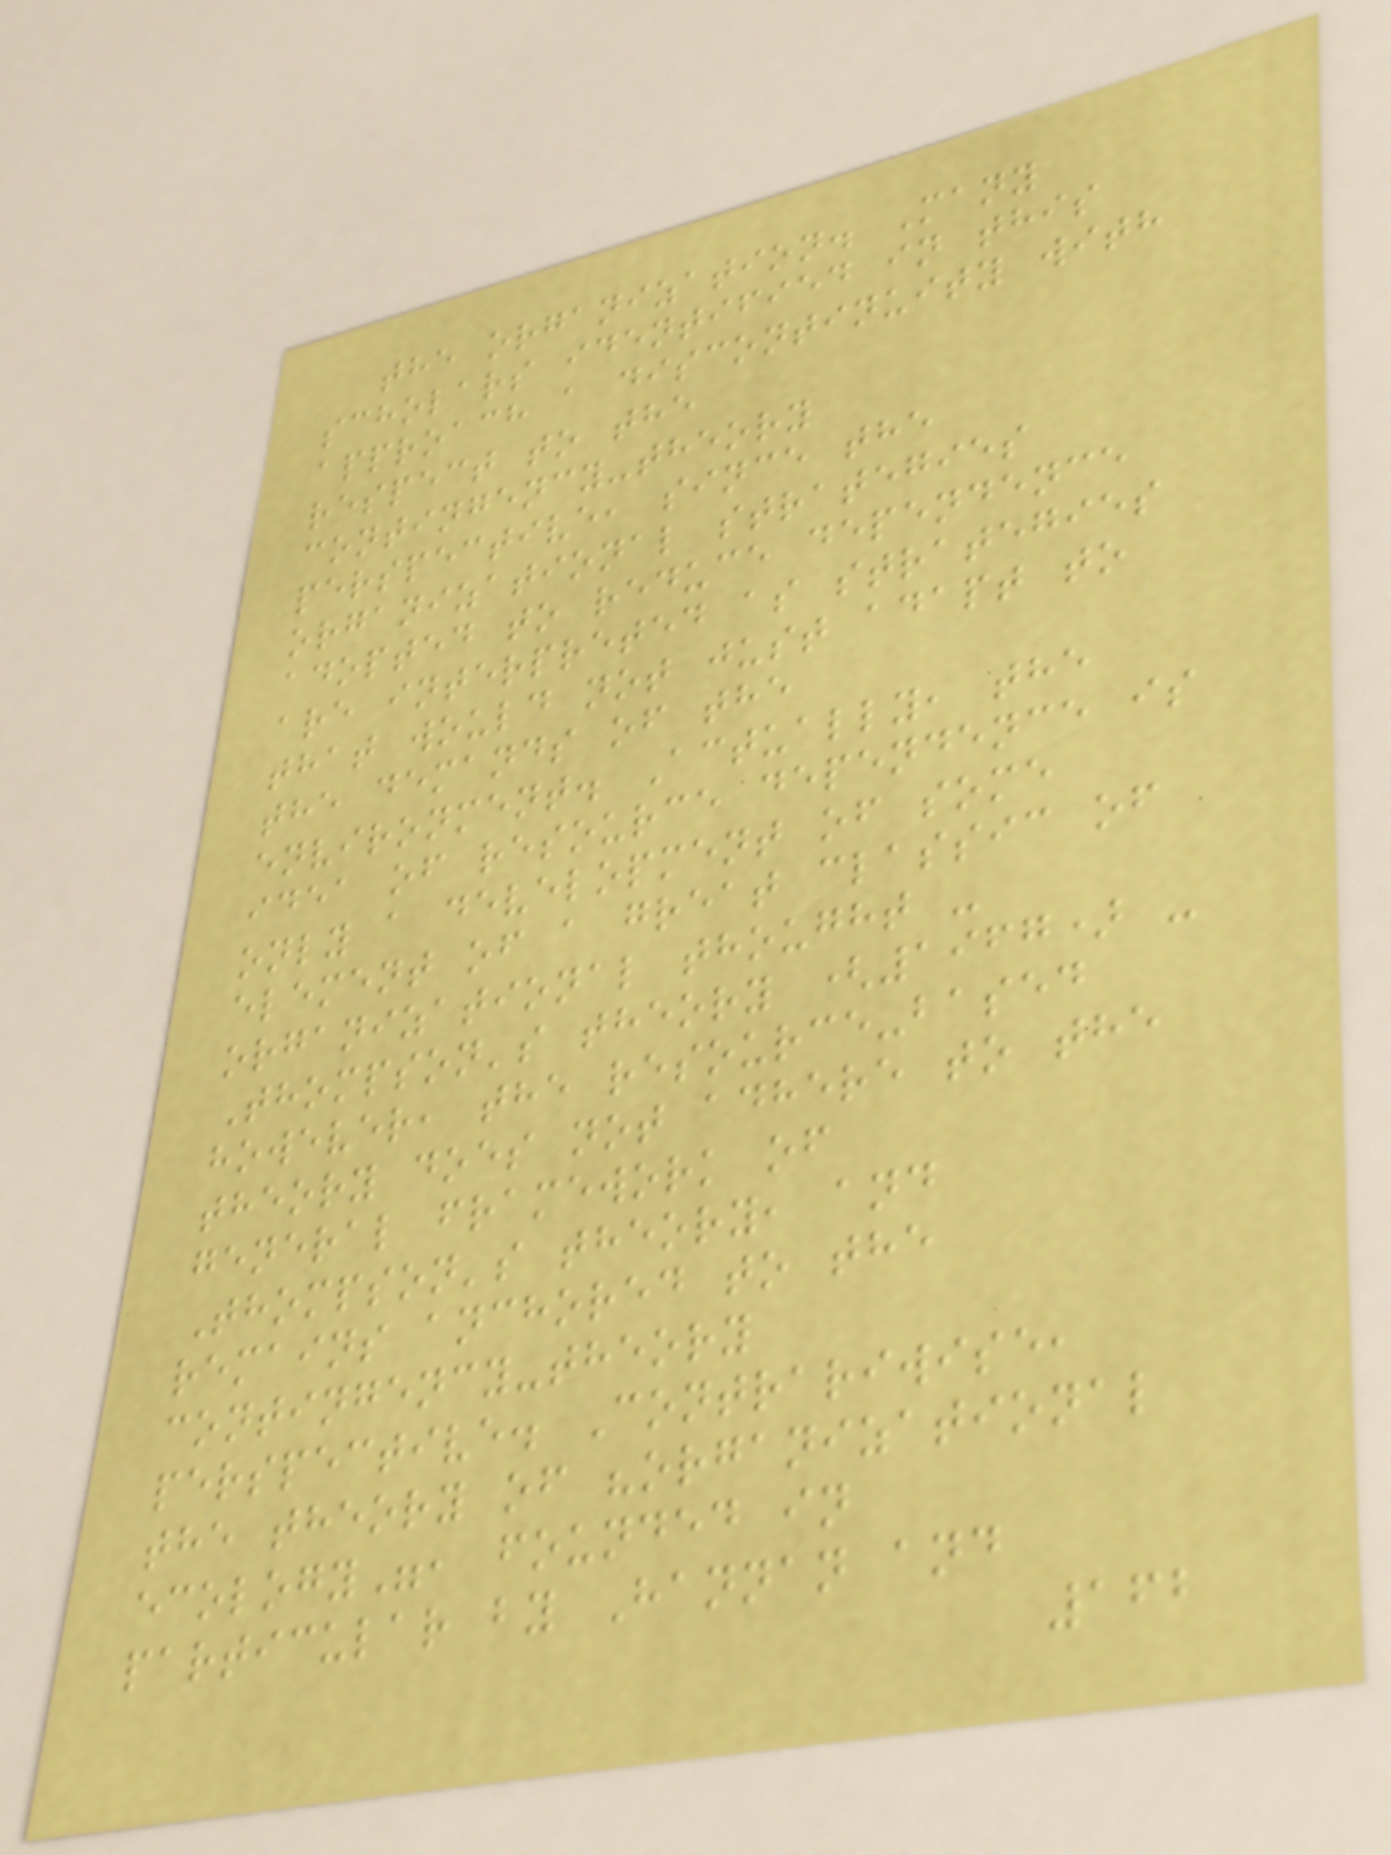the organization. Many
scholars identified in this
approach a discontinuity with
respect to the
contingency-theory
perspective, since the
organizational strategies
adopted to reduce dependence
are interpreted as strategies
that would not just adapt to
the demands of the
environment. Actually, the
idea of resource dependence is
only a development of some
element of a great classic of
organizational thought -
Thompson's theory (1967) -
however, the resource-based
theory does not adhere to the
general framework of
Thompson's theory, and
remains anchored to the
contingency-theory
perspective. Contrariwise,
the theory of "organizational
ecology", founded in
particular by Hannan and
162
